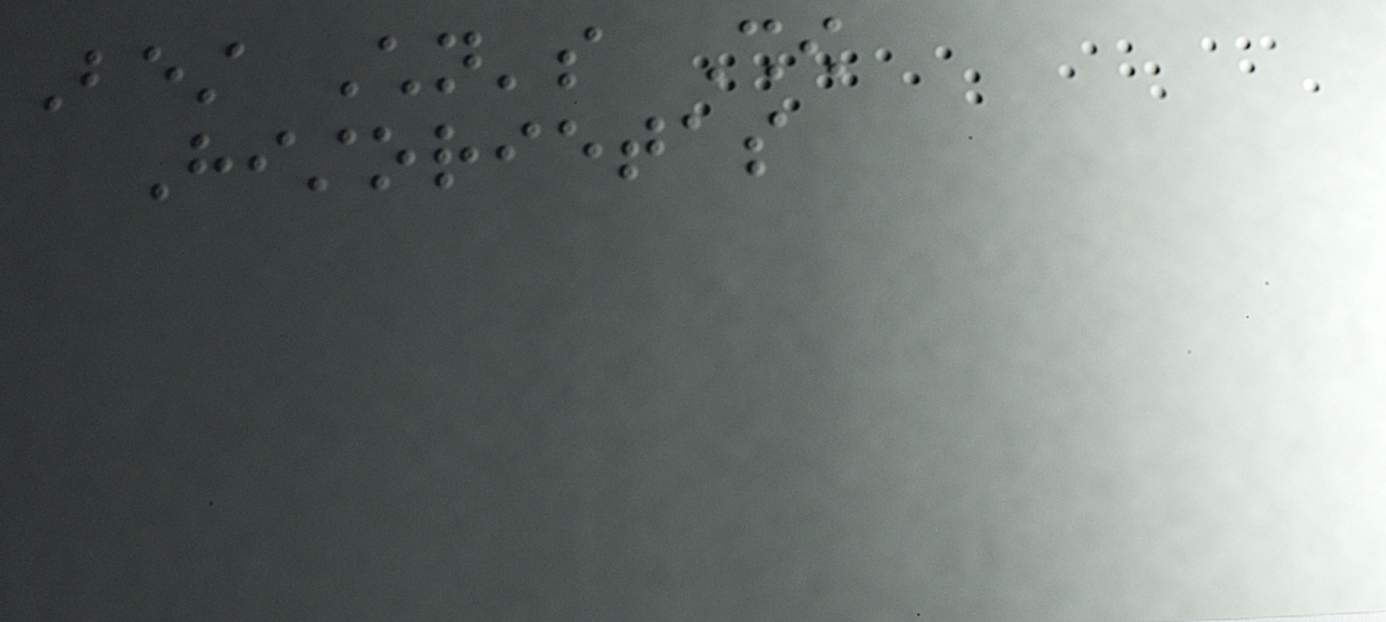Best Children's Show
Historietas
